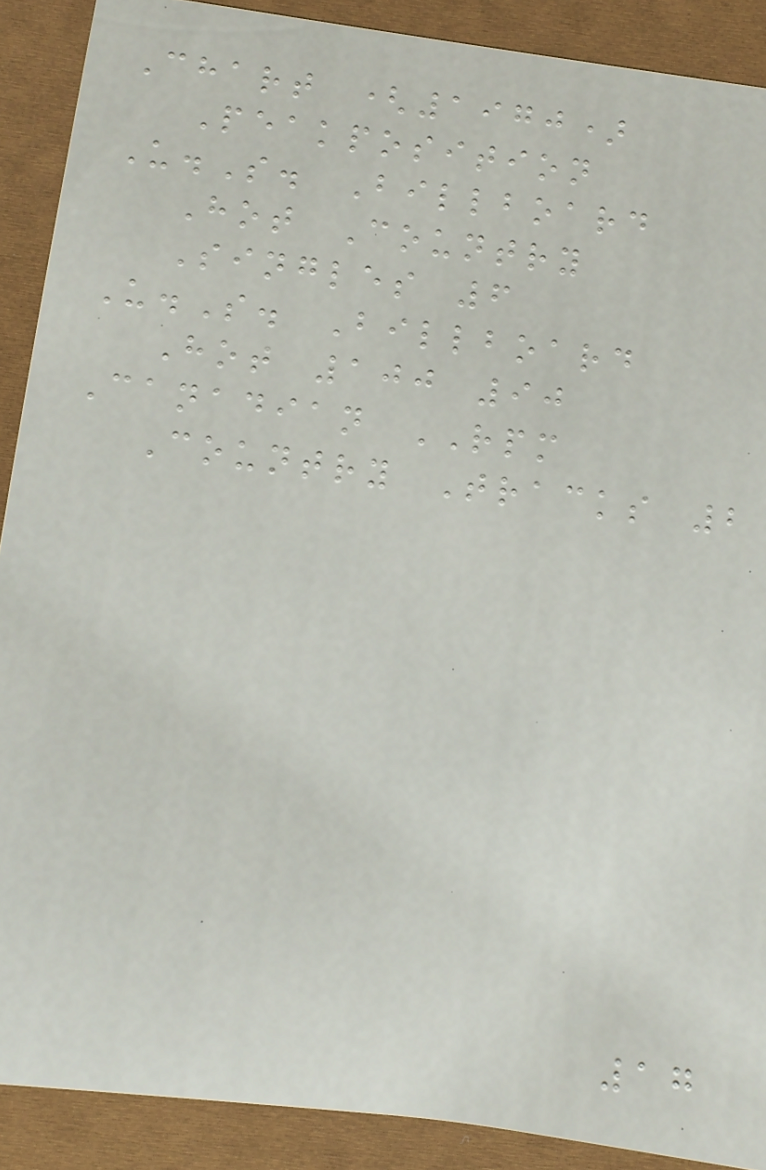Chart (1970)
Peakposition
U.S. Billboard
Hot Country
Singles 6
U.S. Billboard
Hot 100 90
Canadian RPM
Country Tracks 2
17
